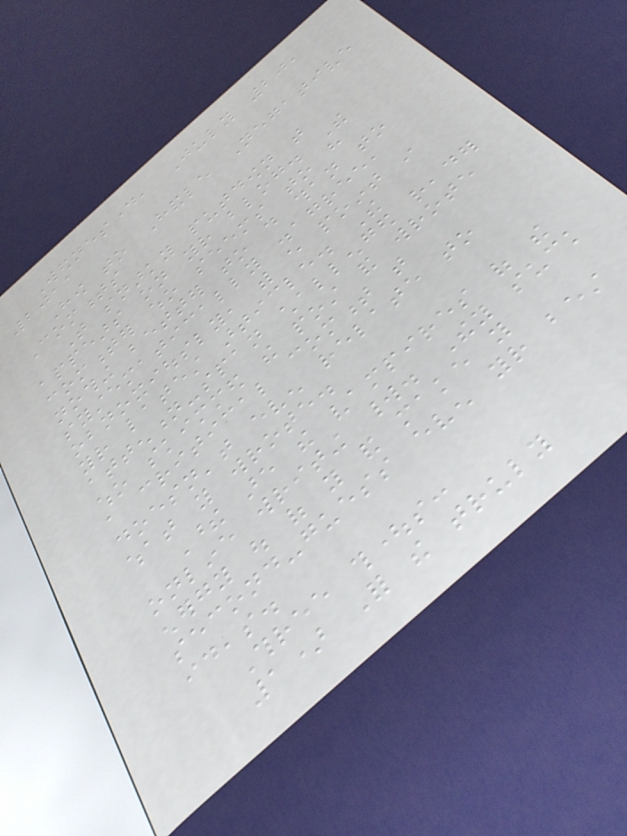Wednesday, July 20,
2011
How to Handle Negative
Comments
That snarky putdown that
appears on your blog. The
commenter who seems to have
nothing better to do than to
systematically disagree,
obnoxiously, with every point in
your latest article. The
attention-span challenged reader
who skimmed the post and wrote
a critical comment that
doesn't even relate to
what you wrote.
These are the vampires of the
online writing world. They suck
energy out of you and make you
second-guess even your best
ideas.
Three thoughts:
1) For the truly
